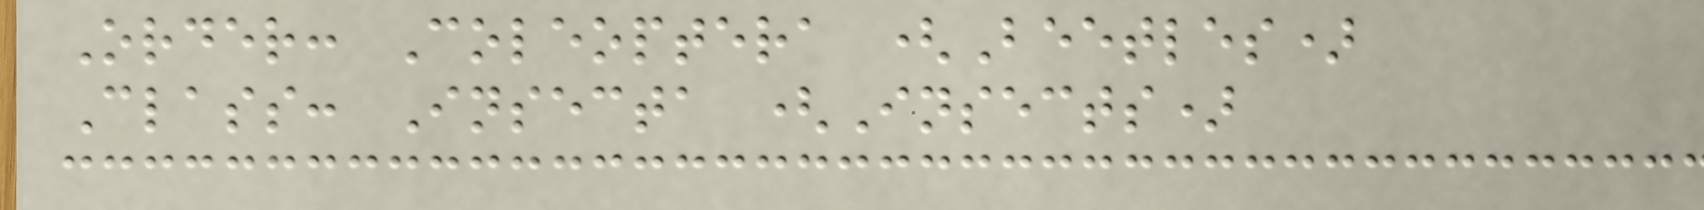Order: Coleoptera (Beetles)
Class: Insecta (Insects)
